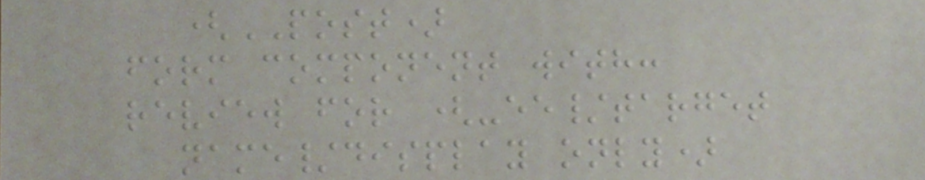(POST)
form component with:
review for (-ee/target
name/display only)
